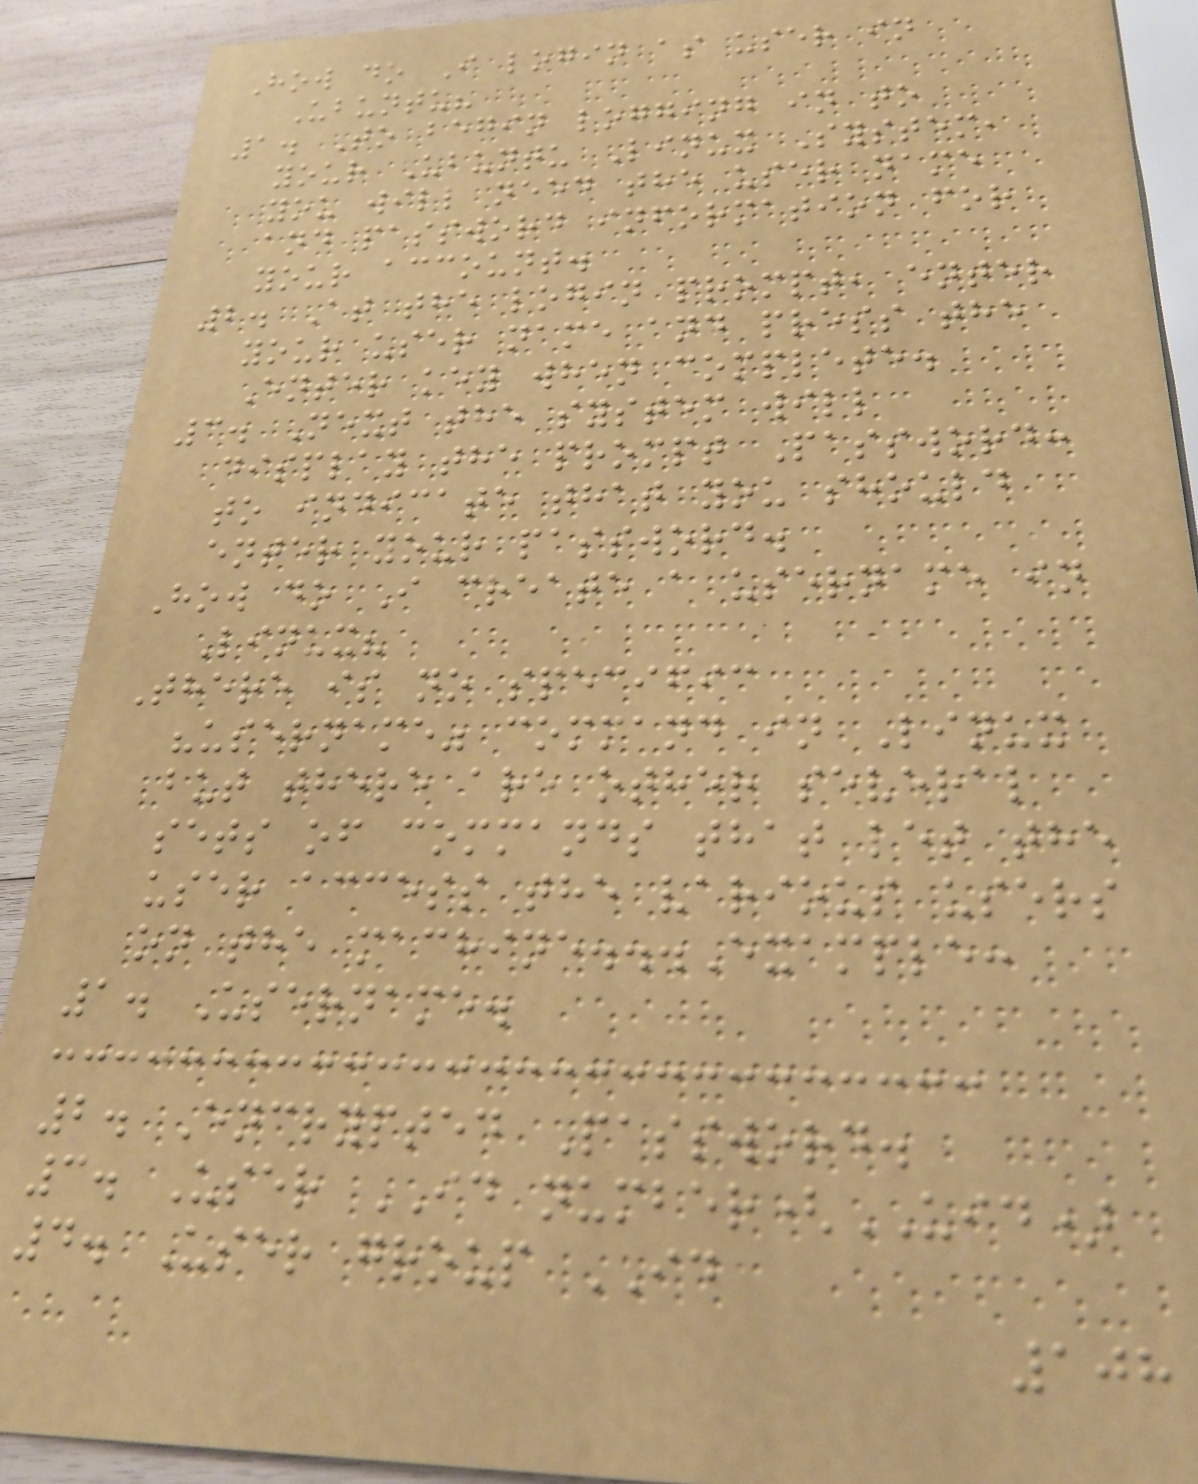How do I login as user in
Ubuntu?
1. To begin logging in to
your Ubuntu Linux System,
you will need the user name
and password information for
your account.
2. At the login prompt, enter
your user name and press the
Enter key when complete.
3. Next the system will
display the prompt Password:
to indicate that you should
enter your password.
How do I create a username in
Linux?
There is no specific
"username" command in Linux
but there are other several
sets of commands that let the
user access the various users
on the machine...Example:
1. Username.
2. Encrypted Password.
3. User ID number(UID)
4. User group ID
108
